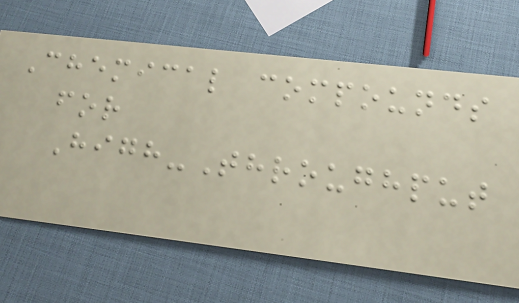Chemical compounds
for
High-Throughput
